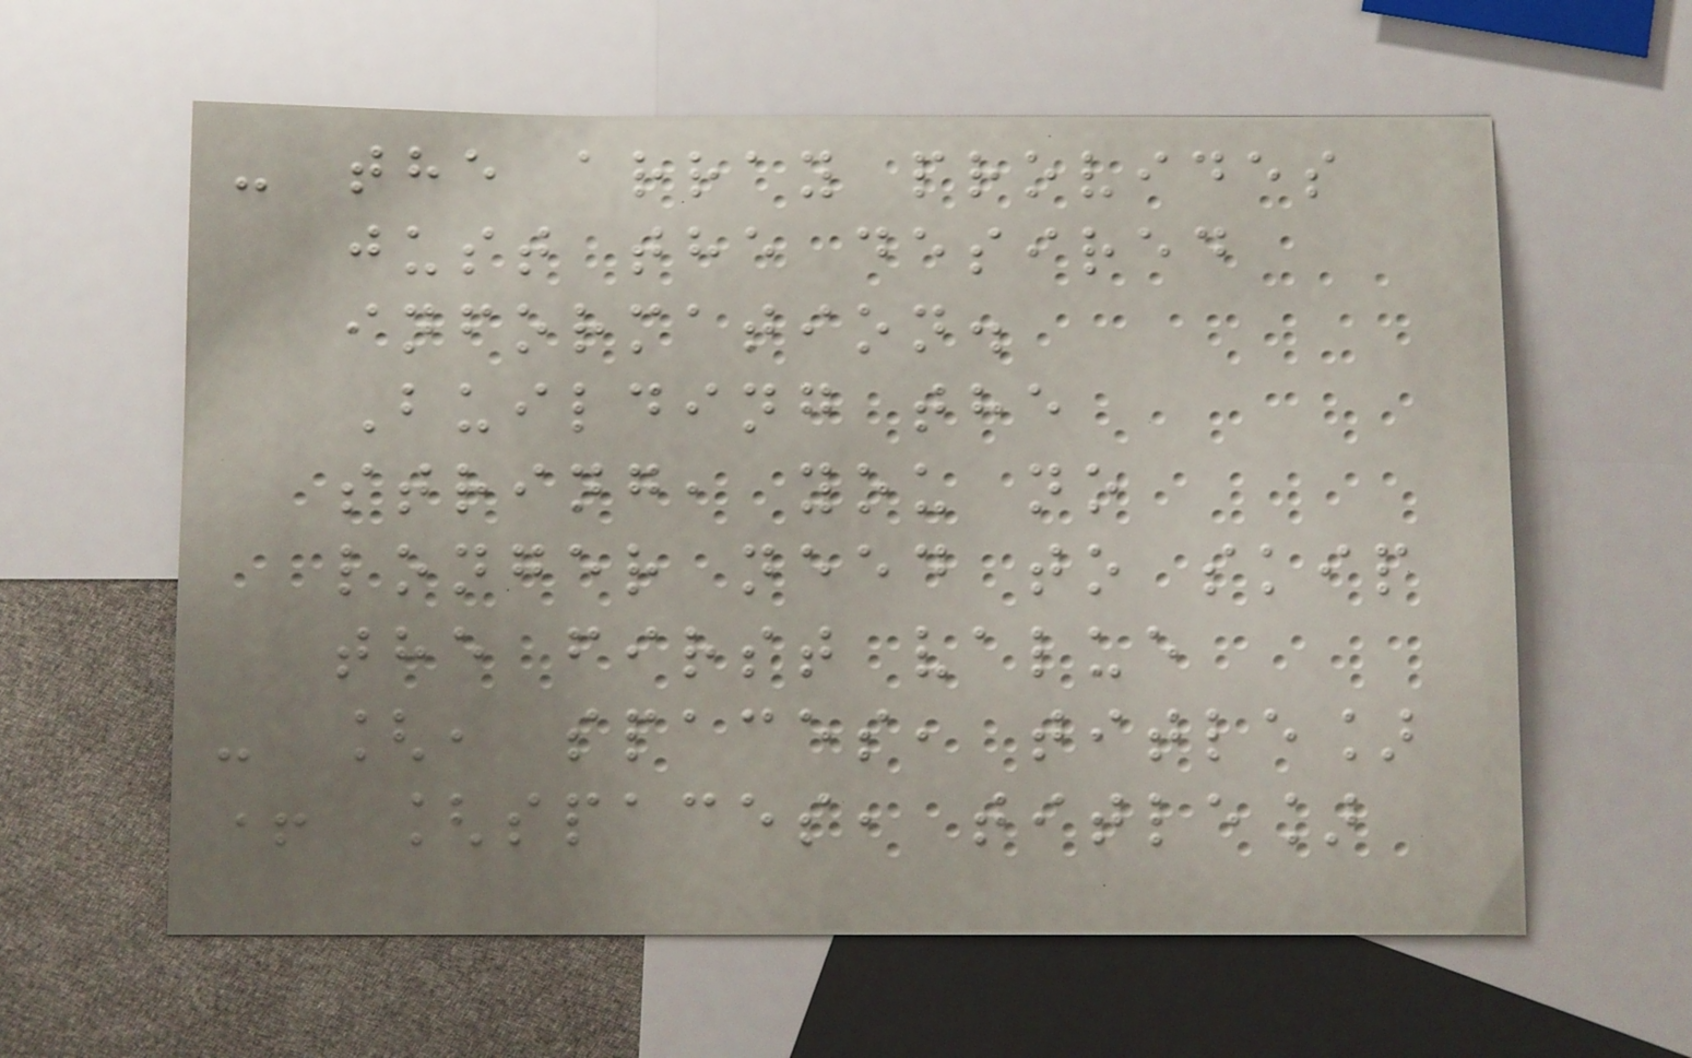- the array provides
just the desired
information.
Building the
string, you no
longer need to skip
the first value
- [, spaces, title]
+ [spaces, title]
